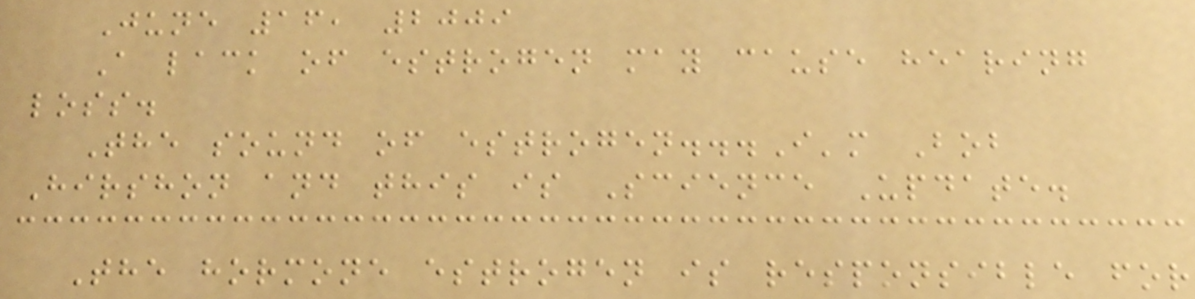June 16, 2009
A lack of estrogen may cause hearing
loss.
The sound of estrogen...I'm Bob
Hirshon and this is Science Update.
The hormone estrogen is responsible for
